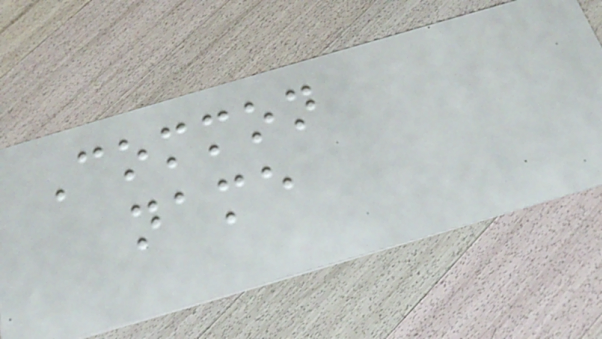Common
name
